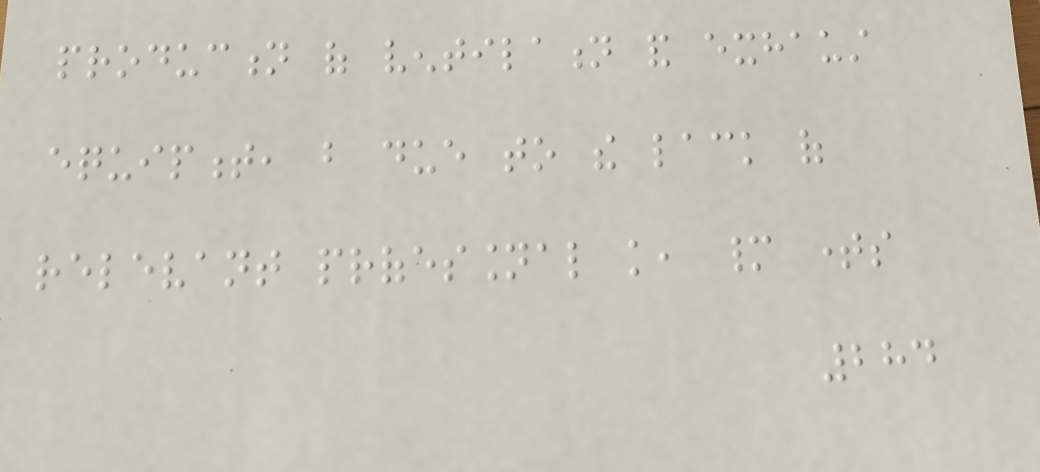production of ventilation and exhaust
equipment, but due to the lack of
relevant professional knowledge, many times
284
